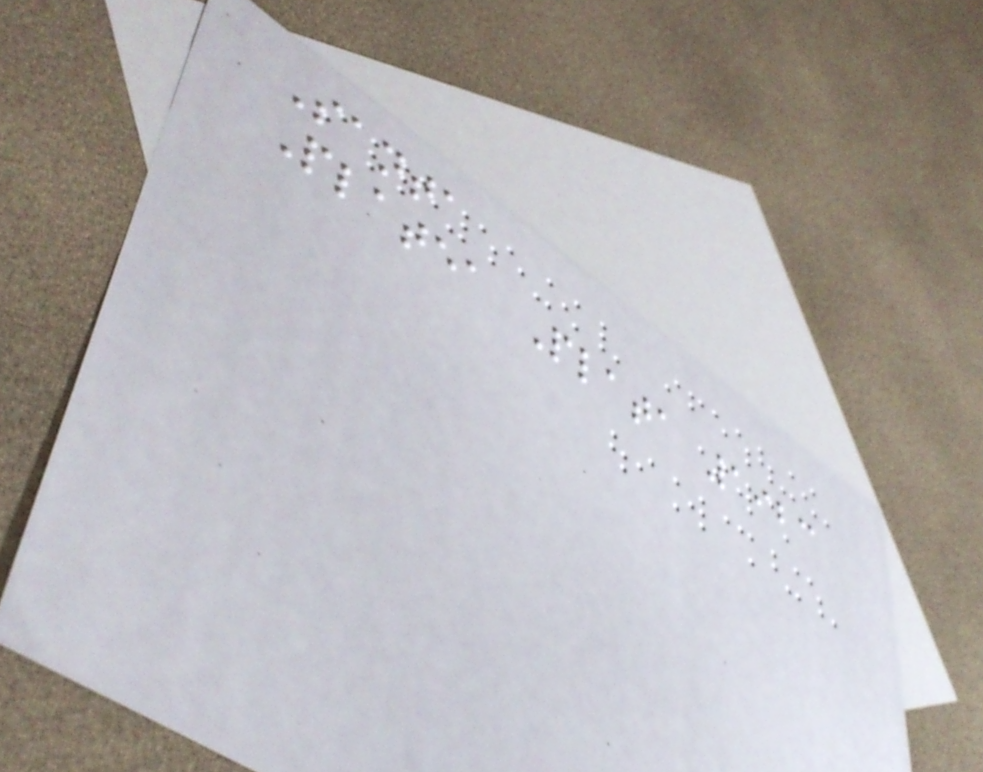Santa
Platea Plata 1923
